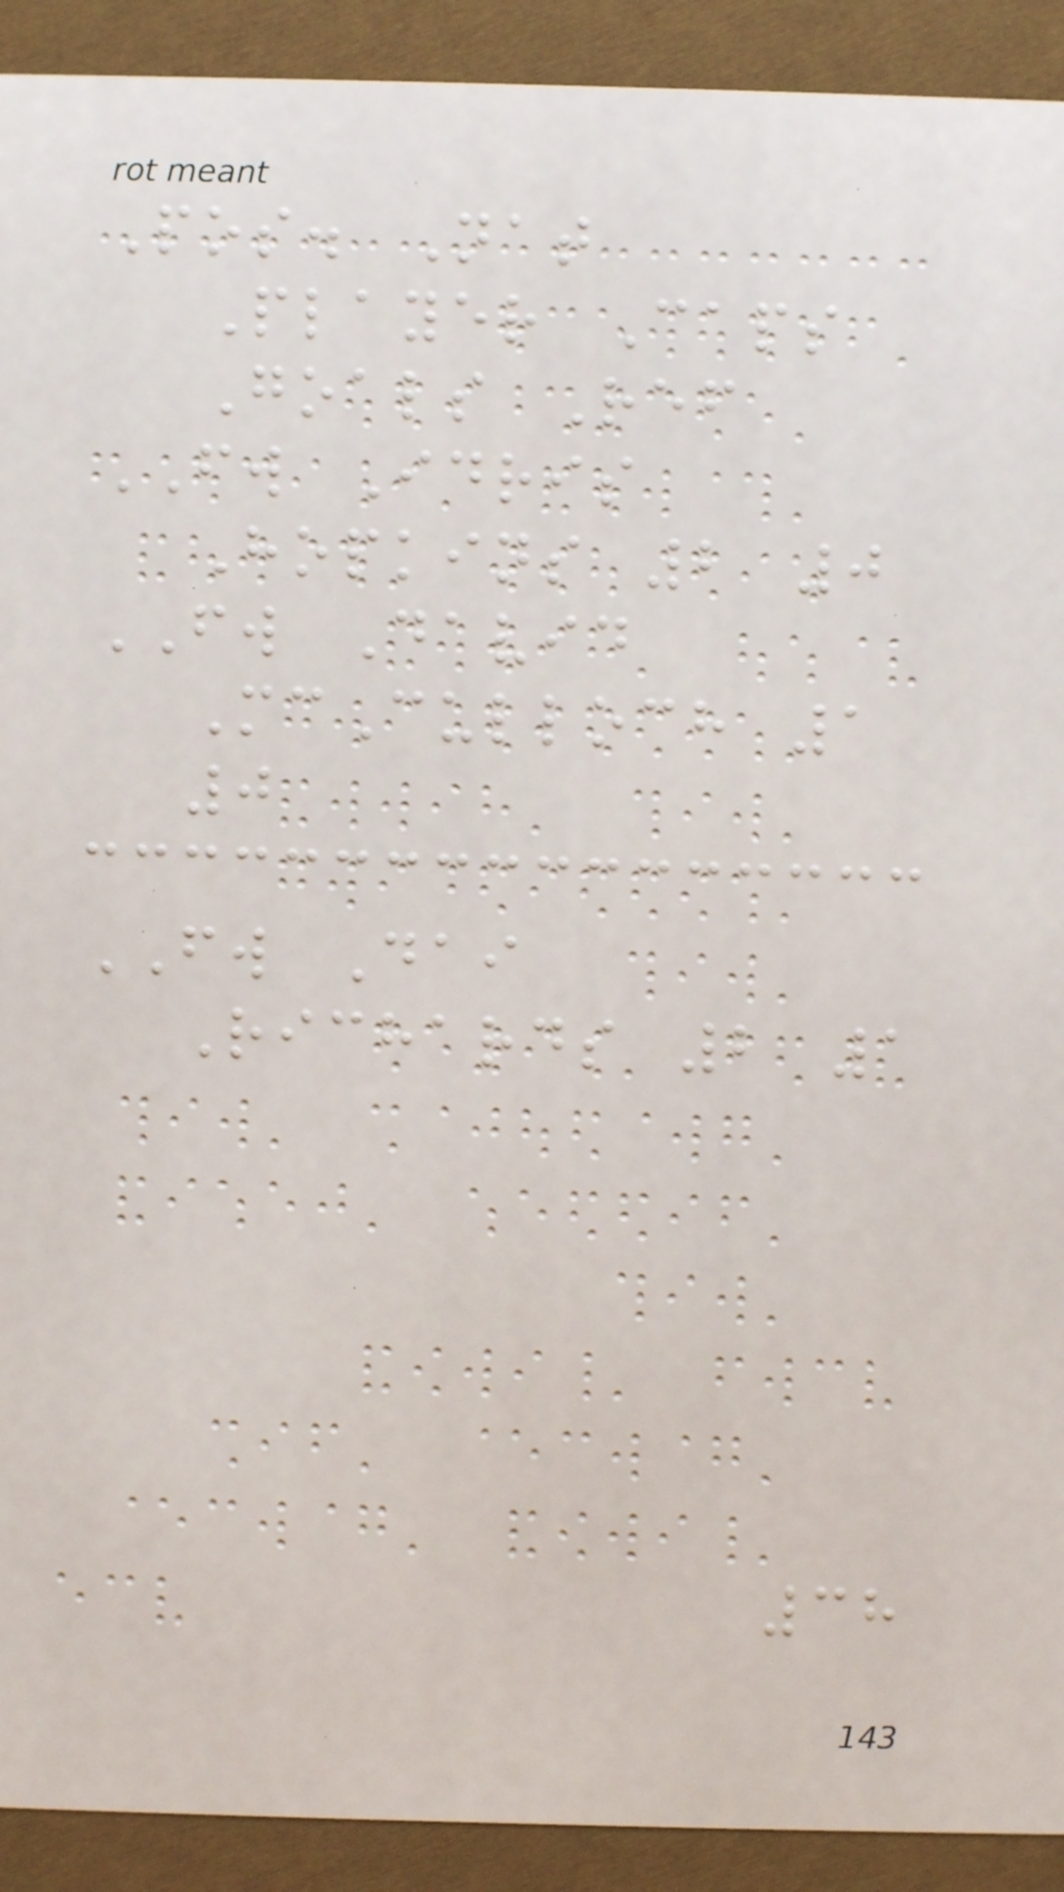Pos. Nat
Player Caps
Goals Ref
FW Idris
Hopkins 2 0
FW David
McCulloch 1
0
FW Dai
Richards 2 1
38
